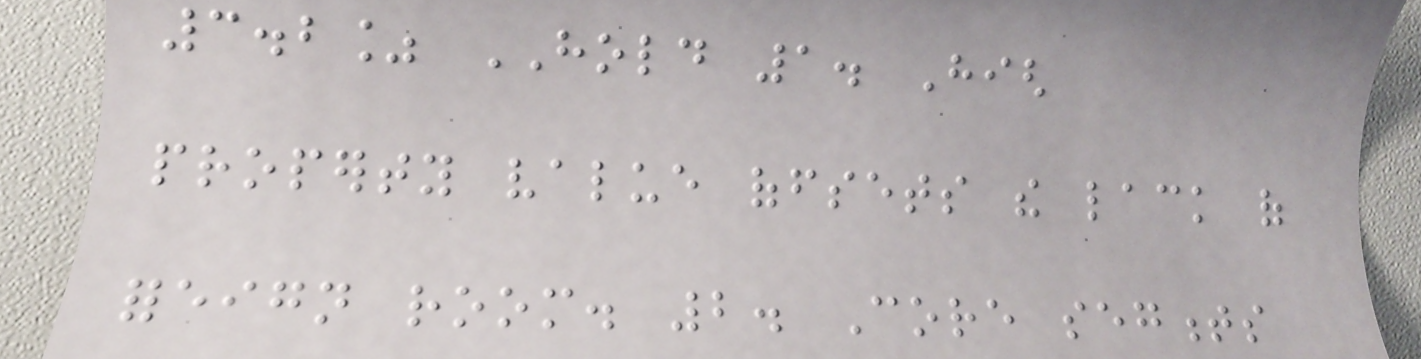3.2% HOLD 1. High
property value offsets the lack of
foreign room. 2. Core segments
